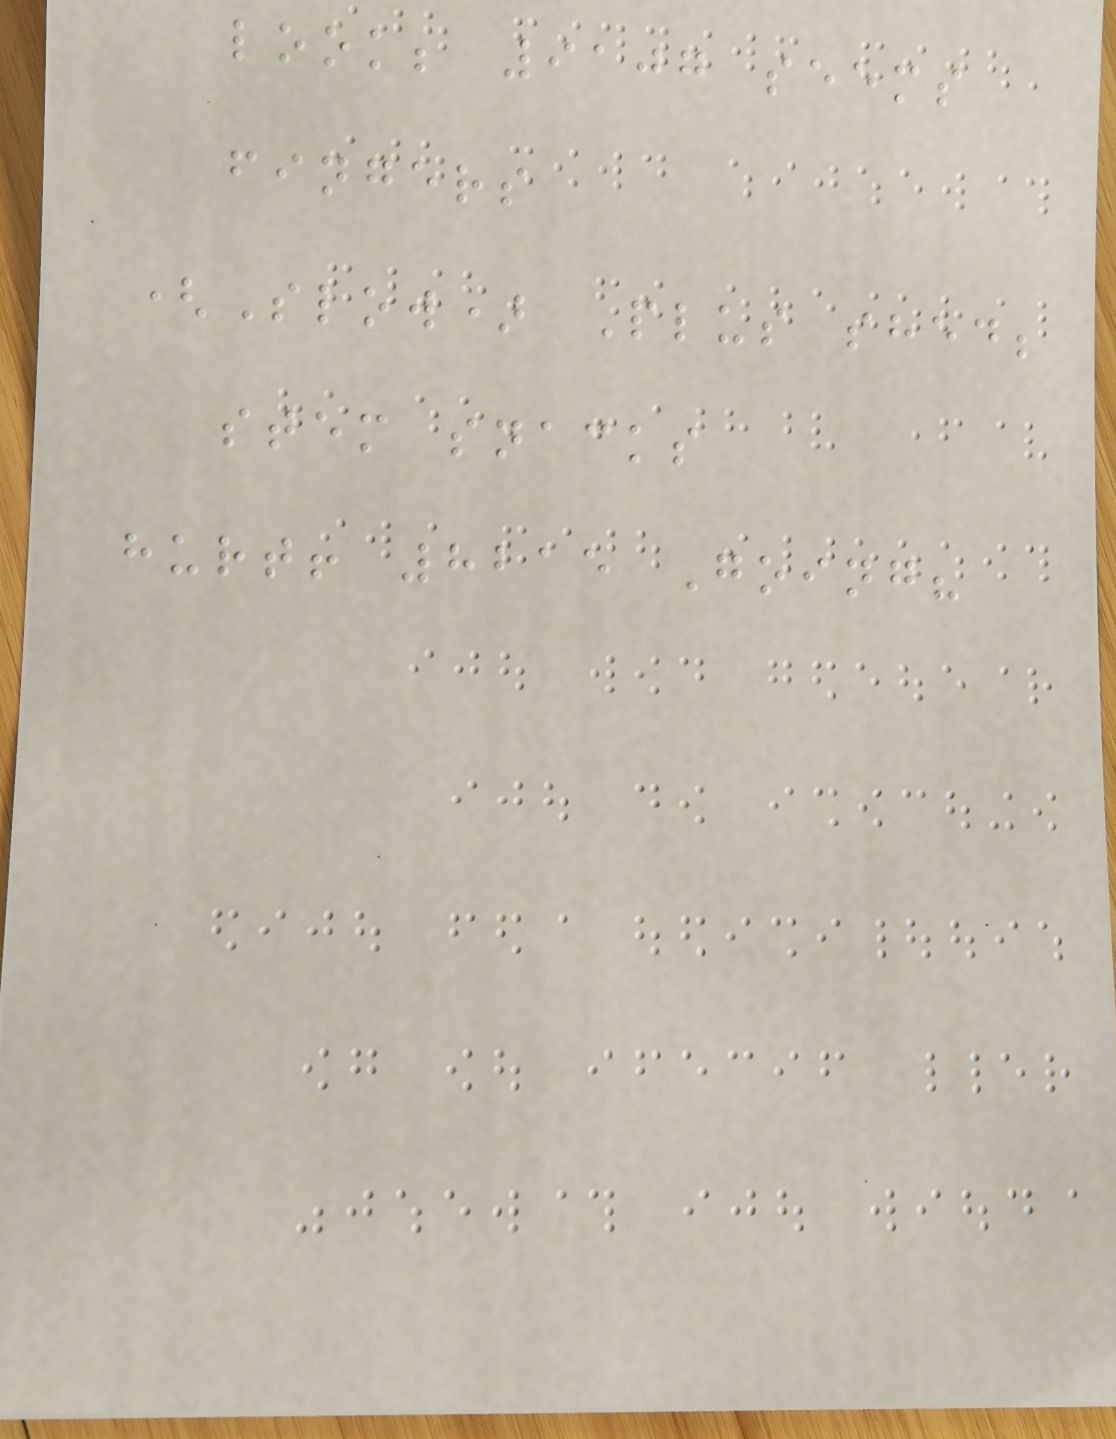look; 9107 seems
fingers
(Slow) Plus shed;
stem snacks
hurt! 8215 Going?
